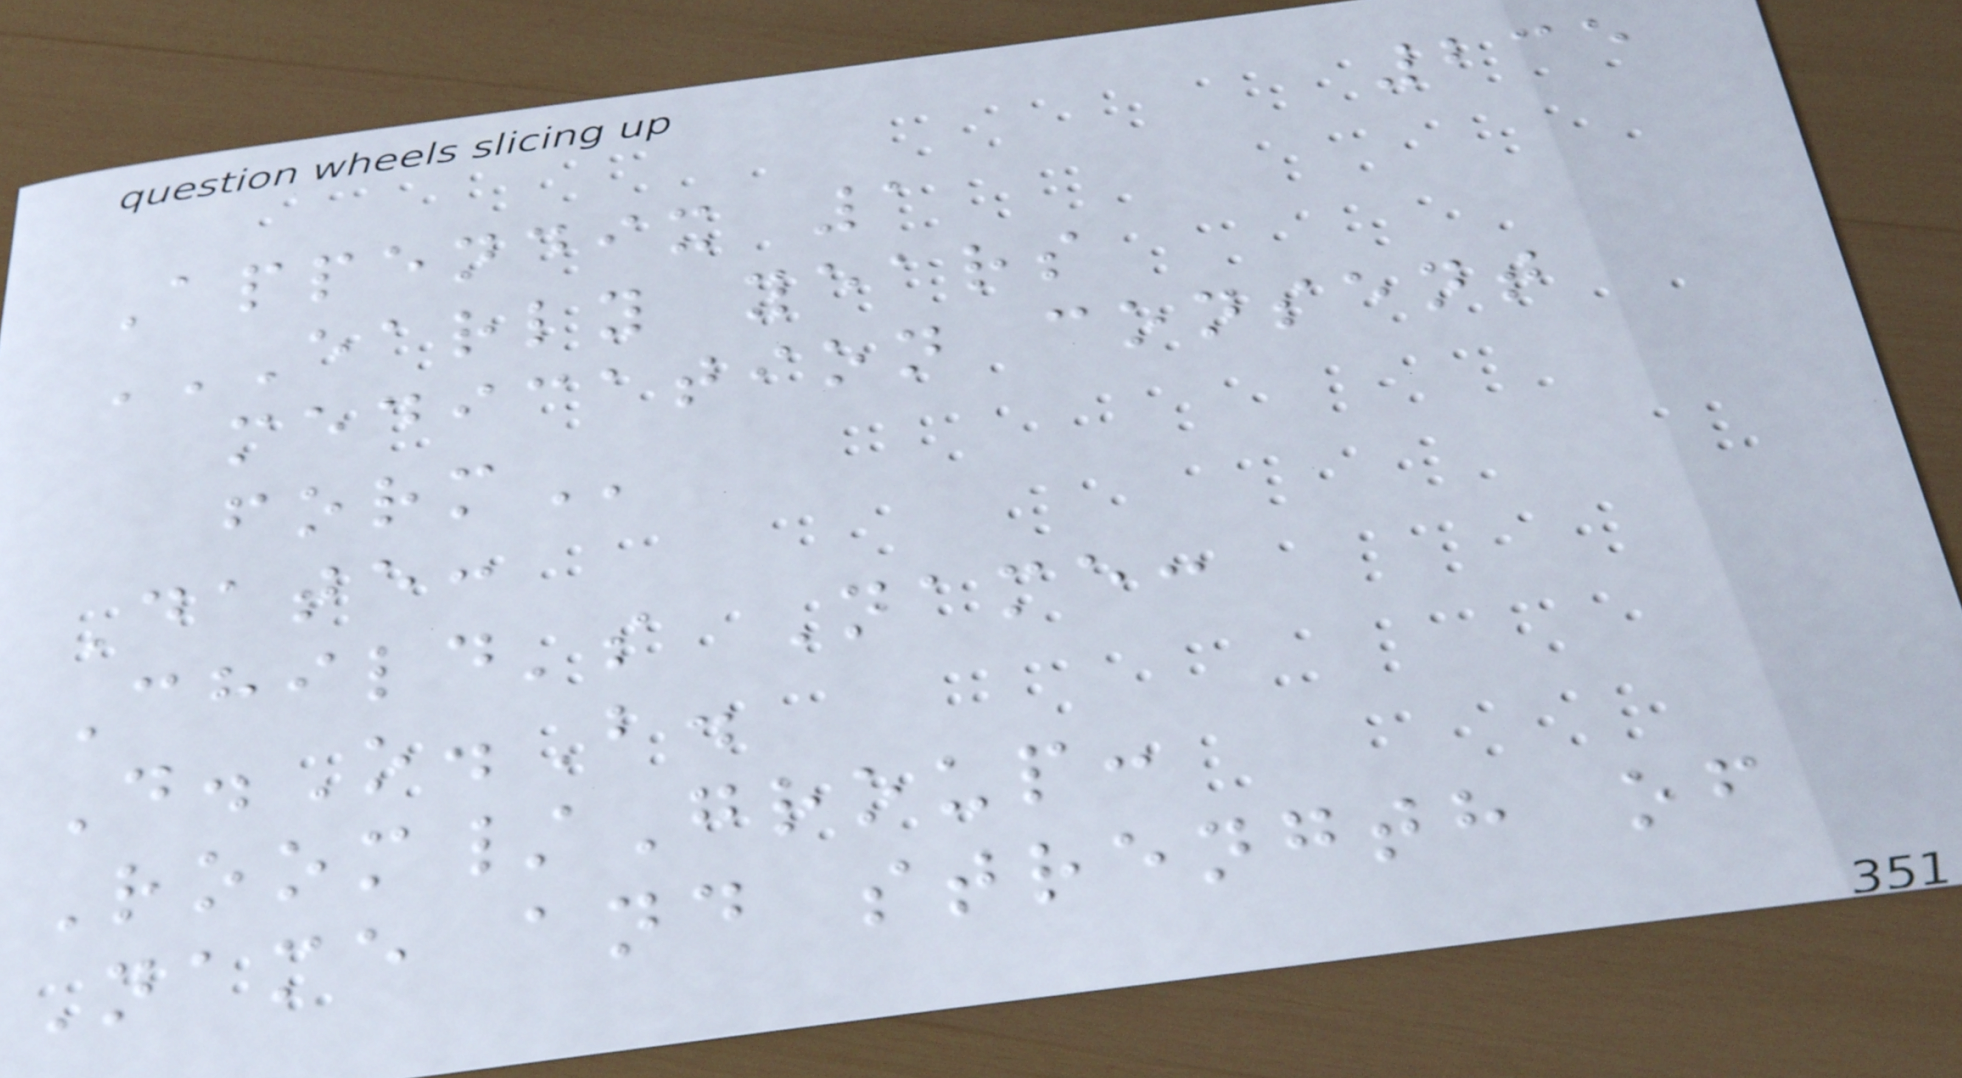235
Appendix 1
EARLY YEARS
MEDICATION CONSENT
FORM
Date:
Child's Name:
D.O.B.
Room/Group:
Name and strength of
